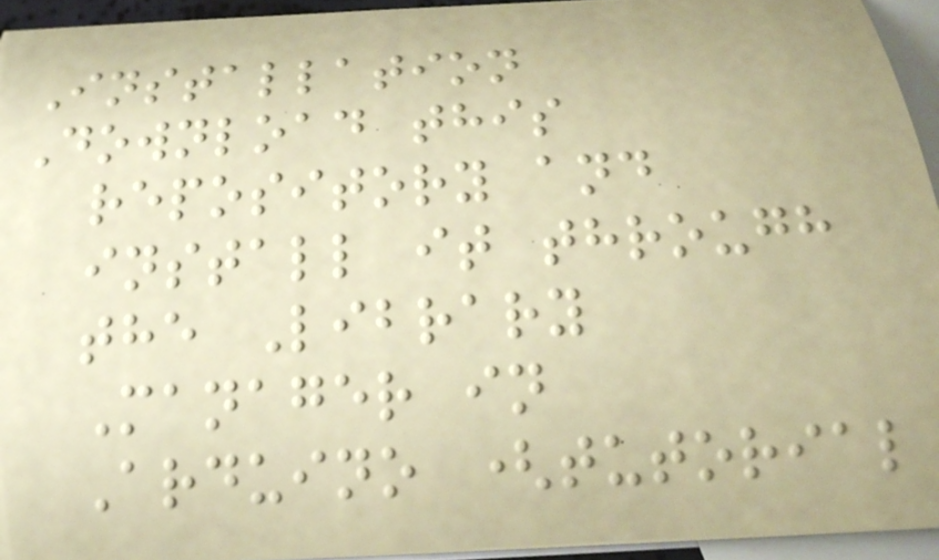Installation
Download this
repository and
install it through
the Library
Manager in
Arduino (tutorial
